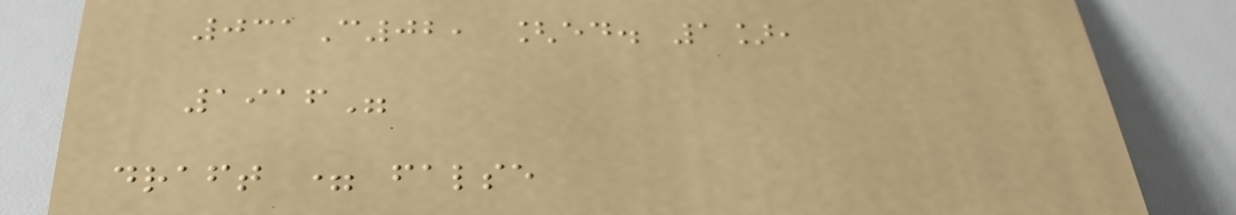031C02, [ed. 1],
1916"
draft = false
